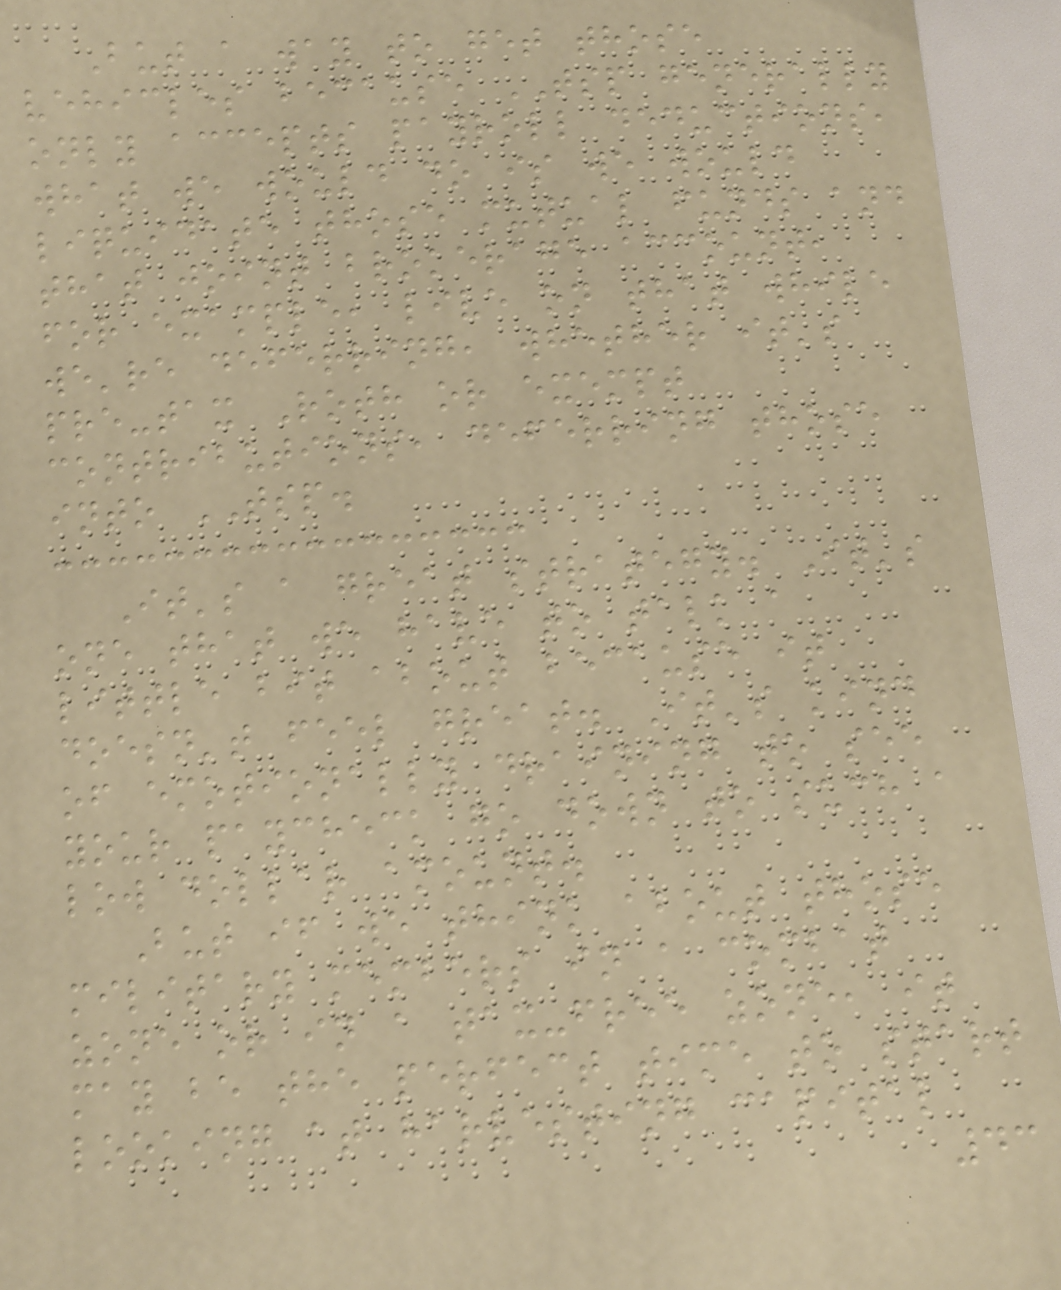But a way to get those
vehicles because TSP generally
only accepts payroll deductions,
what we would do is we would
liquidate those mutual funds and
that joint brokerage account,
for example, live on that while
we're deferring, whether it's
pre-tax Roth or exempt
contributions, deferring those
into TSP.
It's a great strategy. It's
one that we have to talk a
little bit about because it
doesn't feel great. It's kind
of emotionally draining to see
your paycheck go down to such a
low dollar amount.
But if we think about those
military members in a combat
zone or in a tax-free zone, it
may be the perfect time to start
looking at harvesting capital
43
